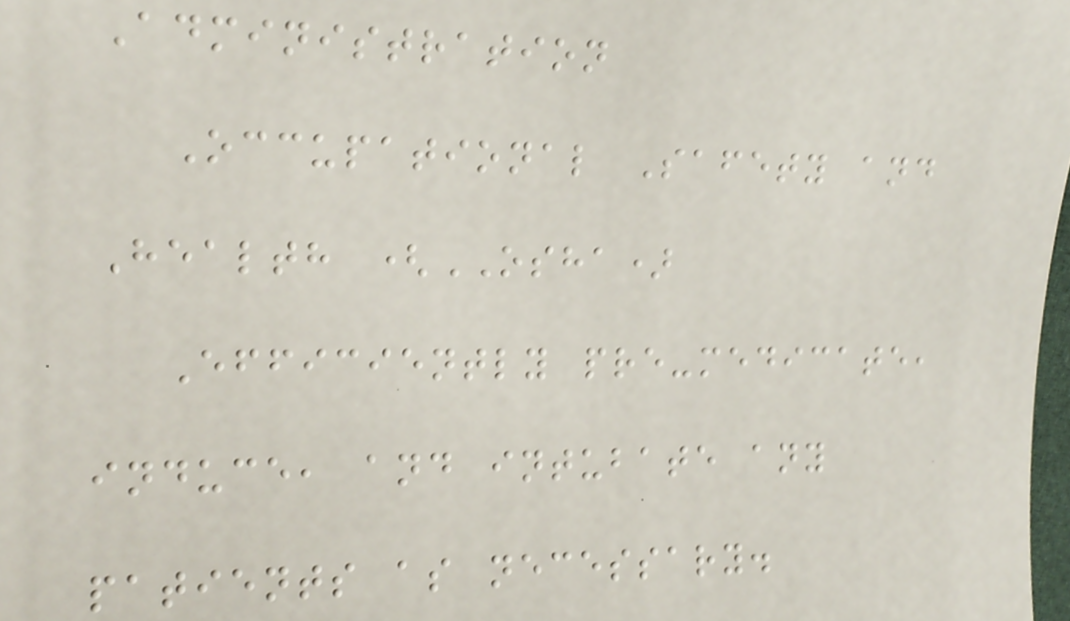Administration
Occupational Safety and
Health (OSHA)
Efficiently pre-medicate,
induce, and intubate any
patients as necessary.
